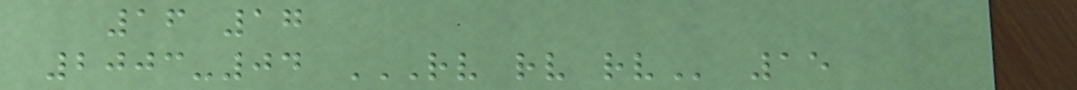16 17
2003-04 RV RV RV 15
